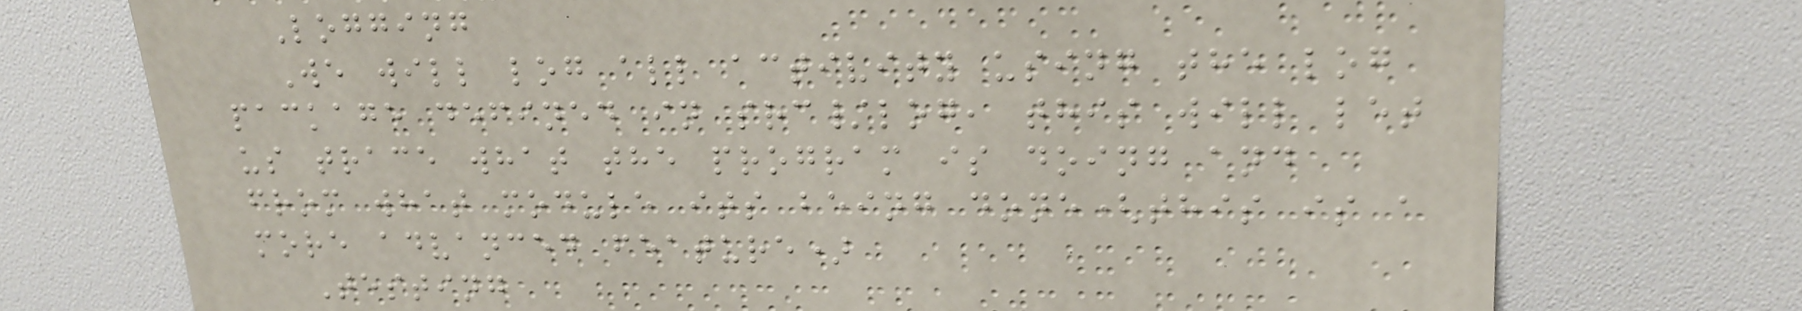Logging
We will log all activity using the log
package defined in src/log, this will let
us trace what the program is doing and
from what module its being done(this is a
more advanced feature)
Testing
